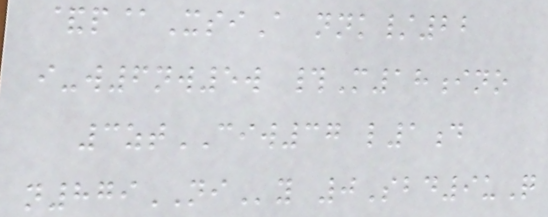&p@XsiA nnk/22
i-w6nw5w #M18ino
3ztCIW37 l1d
n879NIy 0Sbd9uQ
